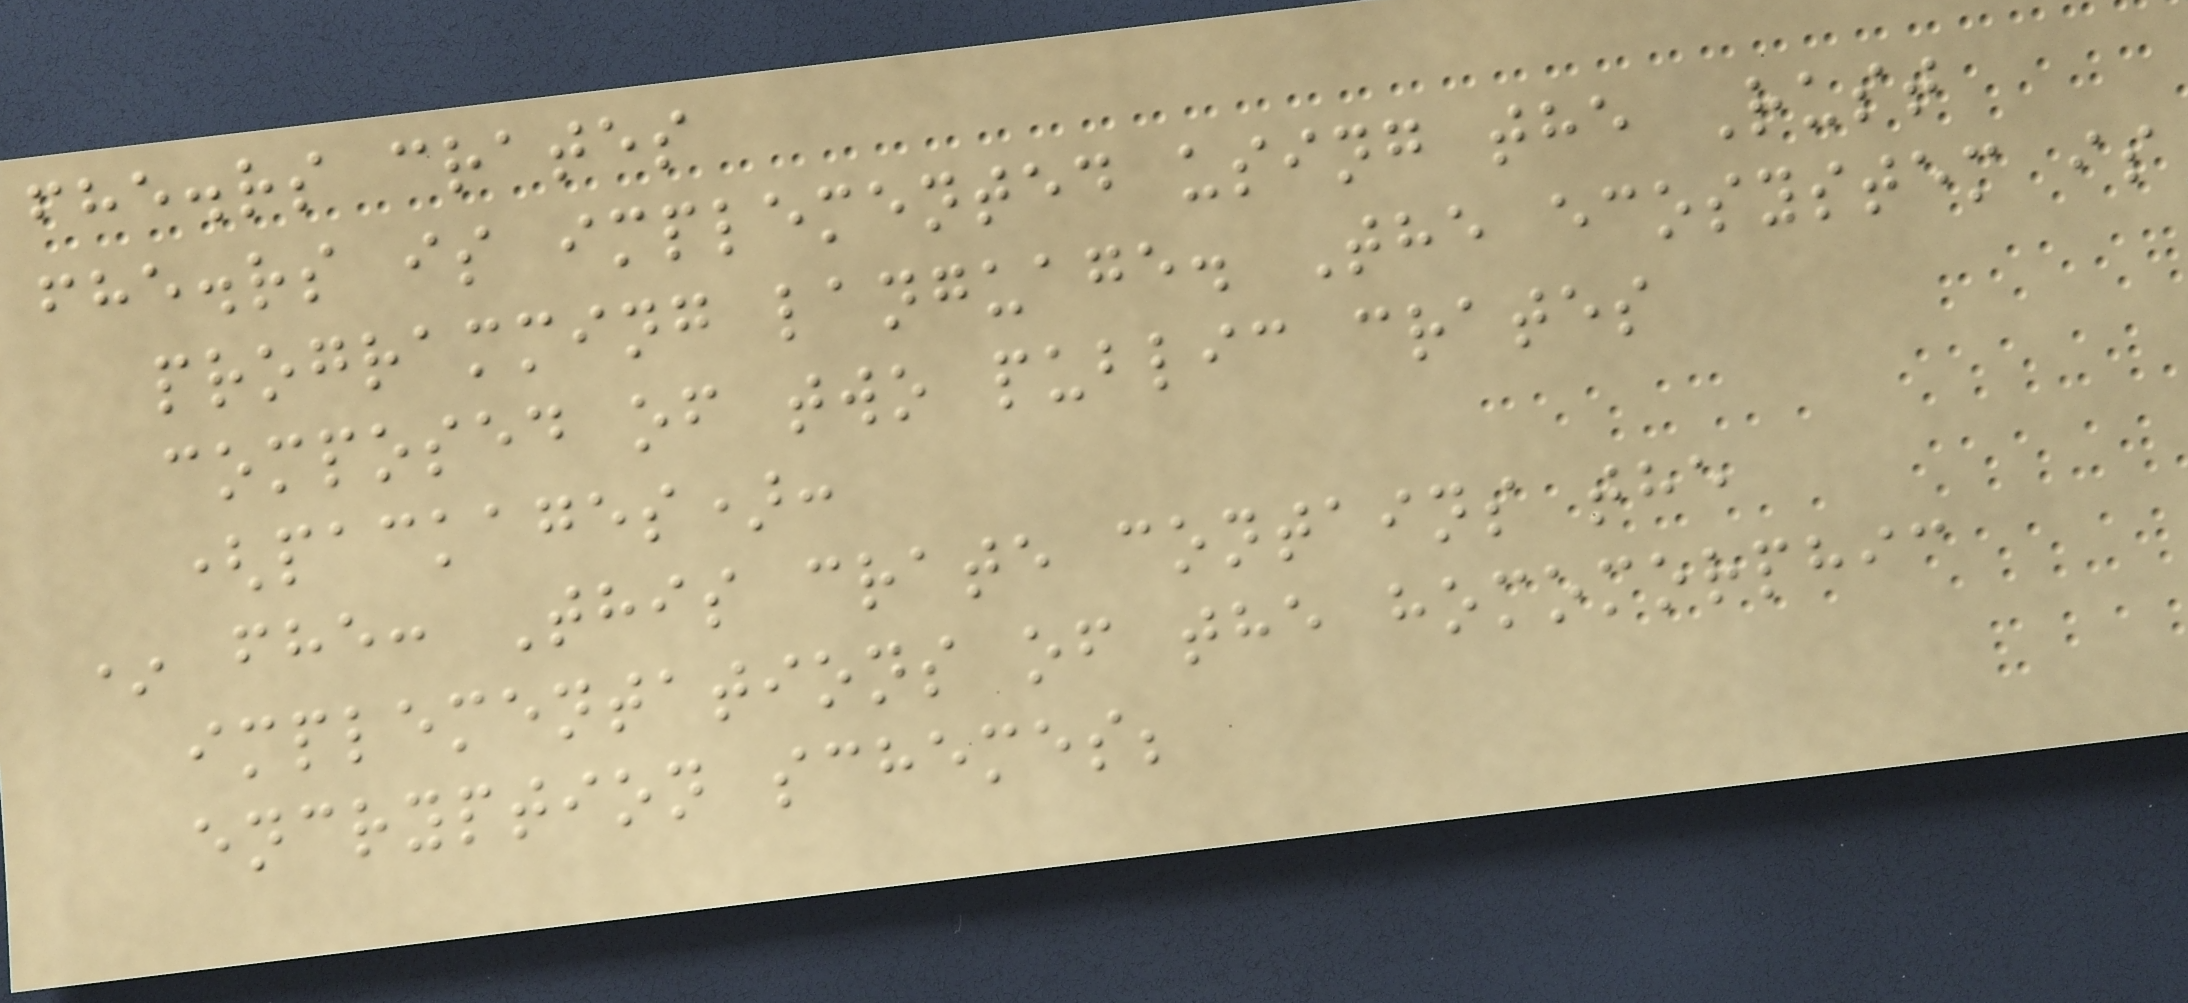fhe.rs crates
fhe.rs is implemented using the Rust
programming language. The ecosystem is
composed of two public crates
(packages):
* fhe: This crate contains the
implementations of the homomorphic
encryption schemes;
